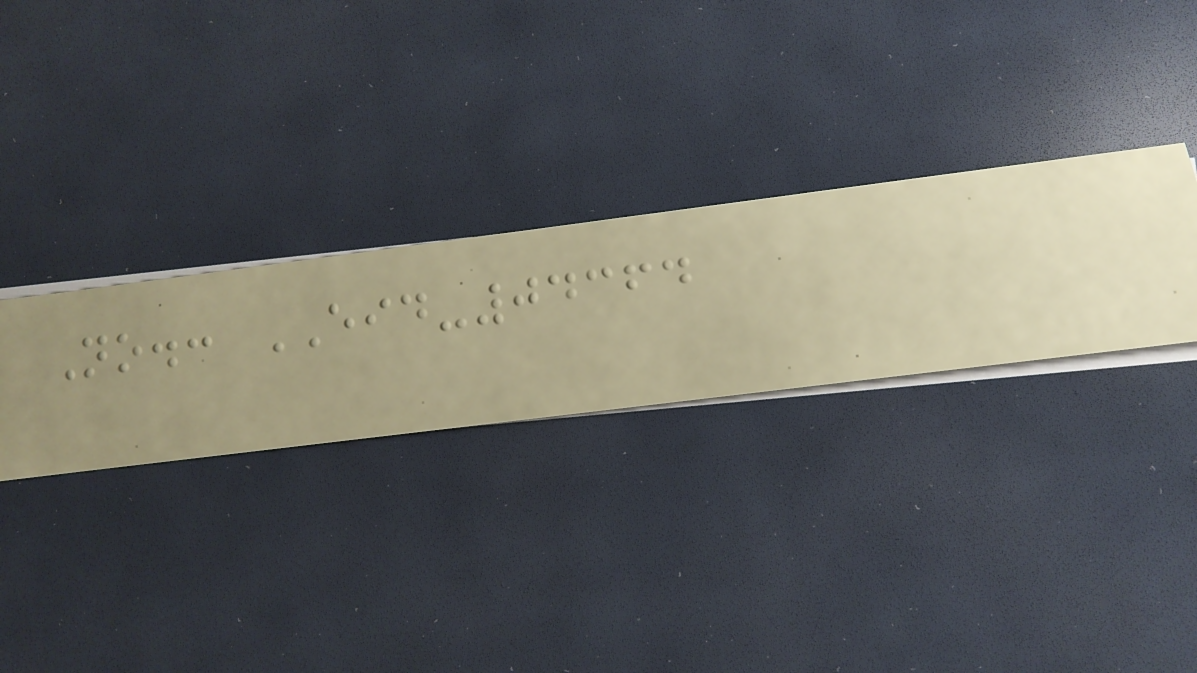No.: EID-04364
